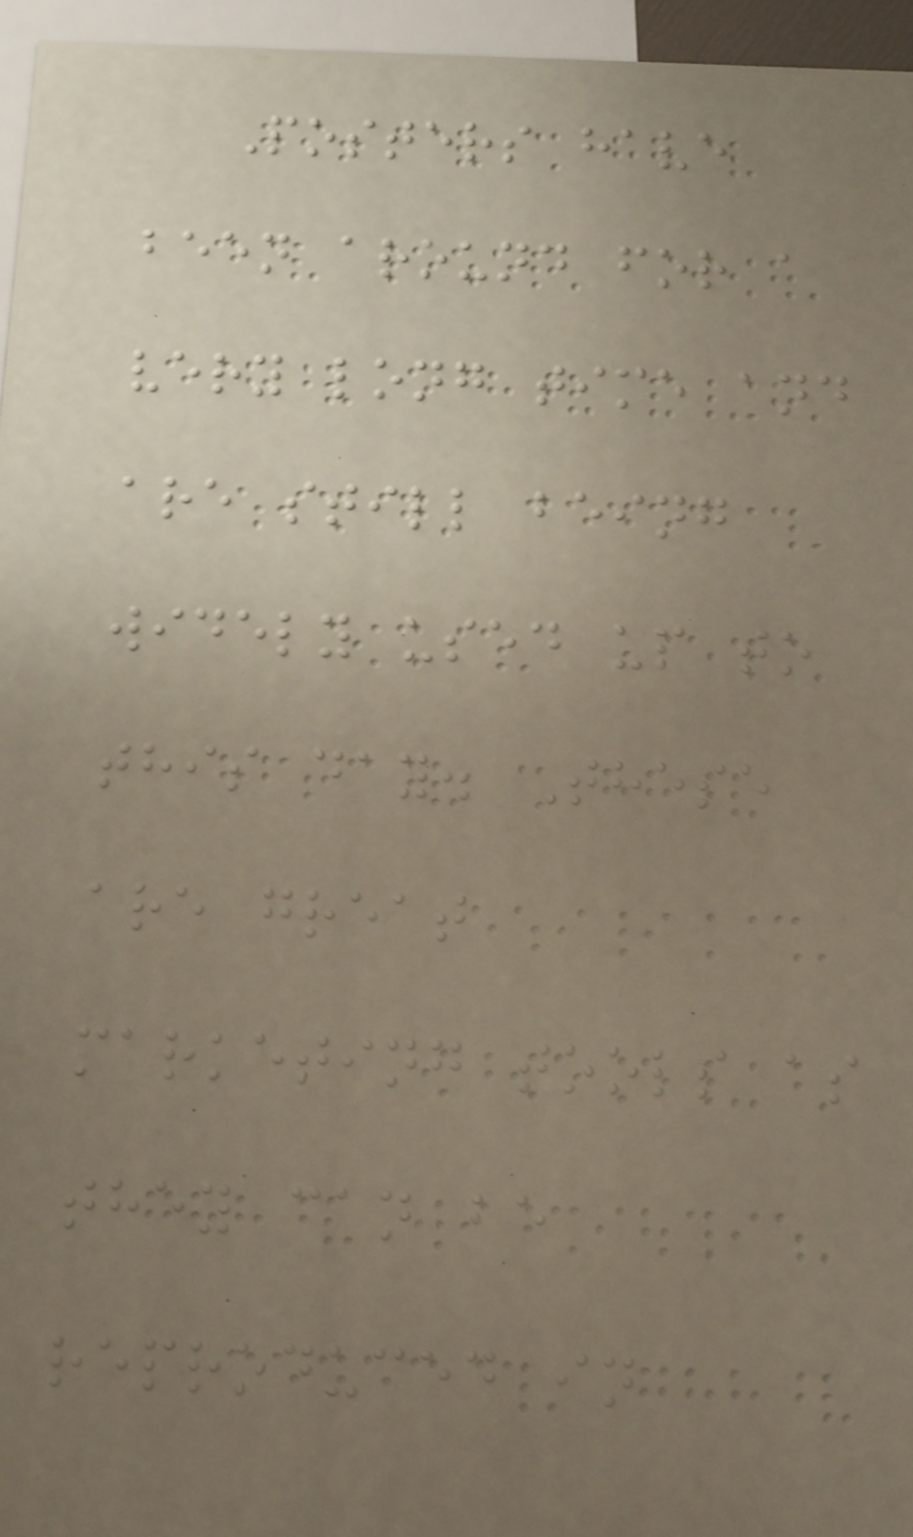Posters have
been around for a
very long time and
are still being
widely used up to
this day. These
are great
marketing tools as
they can be
reproduced in
